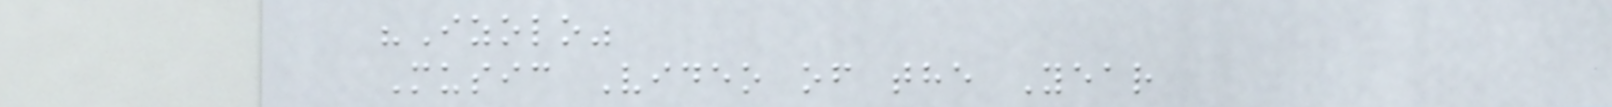"Izolo"
Music Video of the Year
